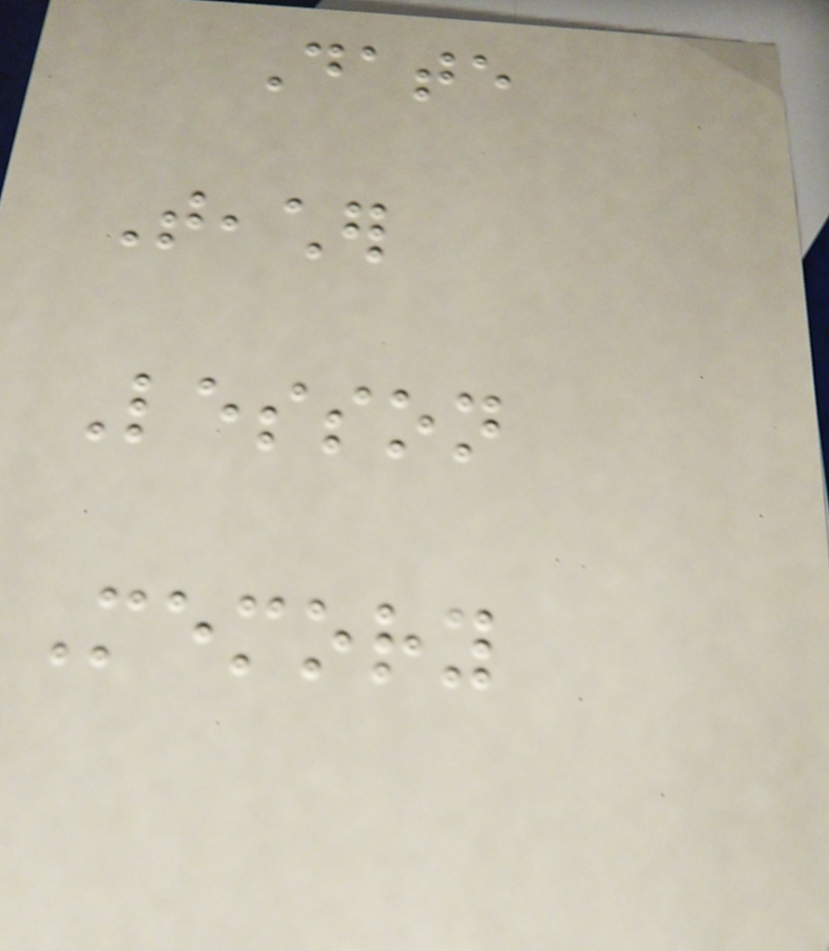Date
Teacher
Lesson
Memory
